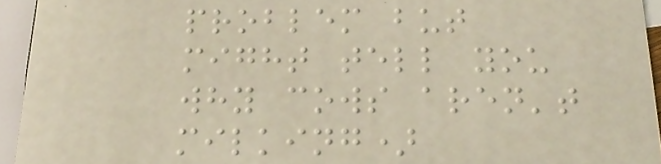problem but
might tell you
why cows aren't
milking)
